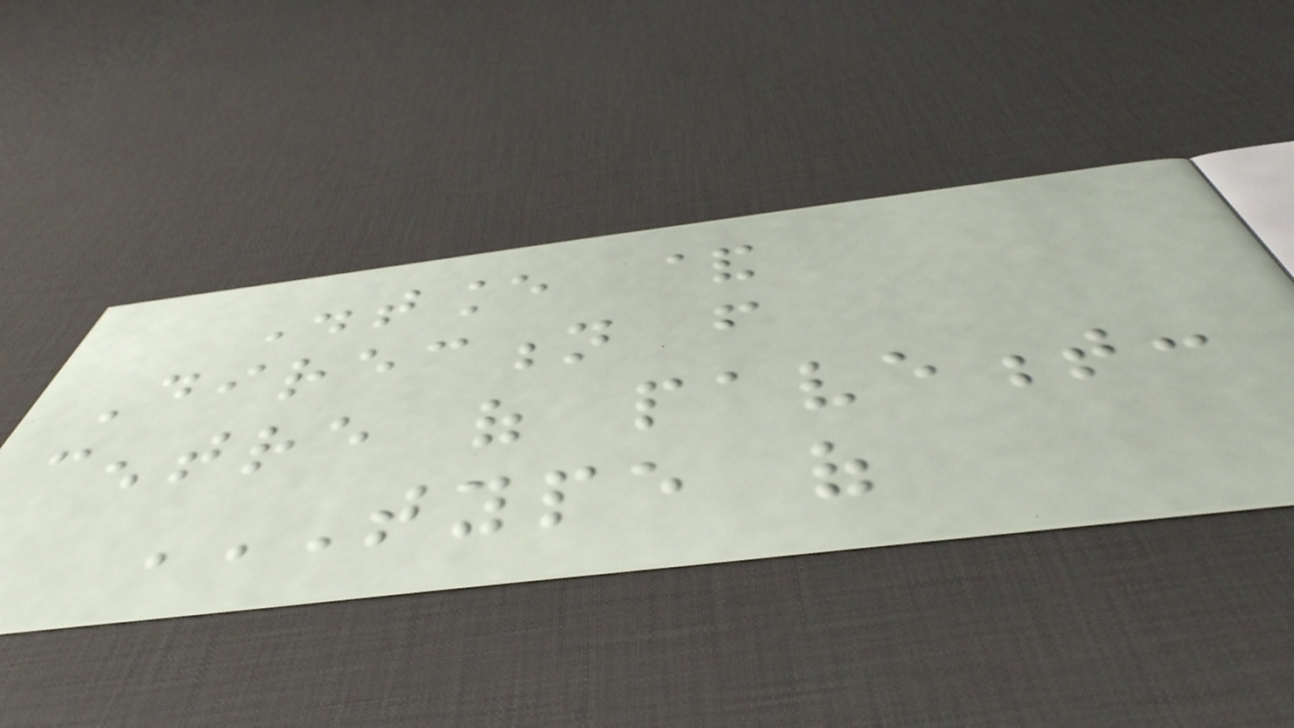Distance &
Direction from
centre of pavement:
TYPE OF
